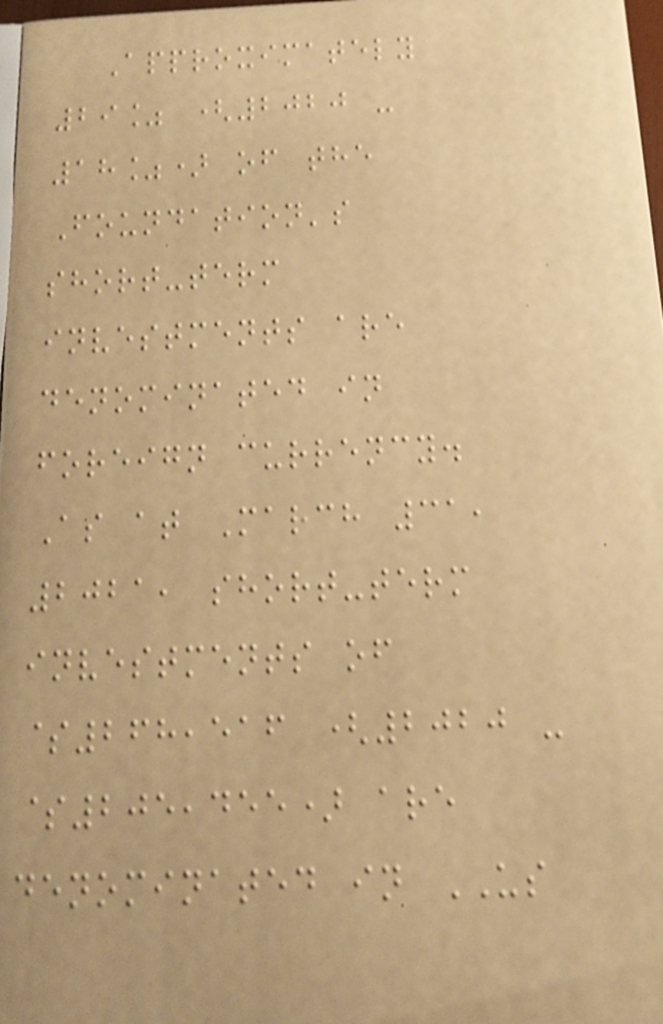Approximately
29% (2020 -
18%) of the
Foundation's
short-term
investments are
denominated in
foreign currency.
As at March 31,
2021, short-term
investments of
$268,516 (2020 -
$205,455) are
denominated in US
